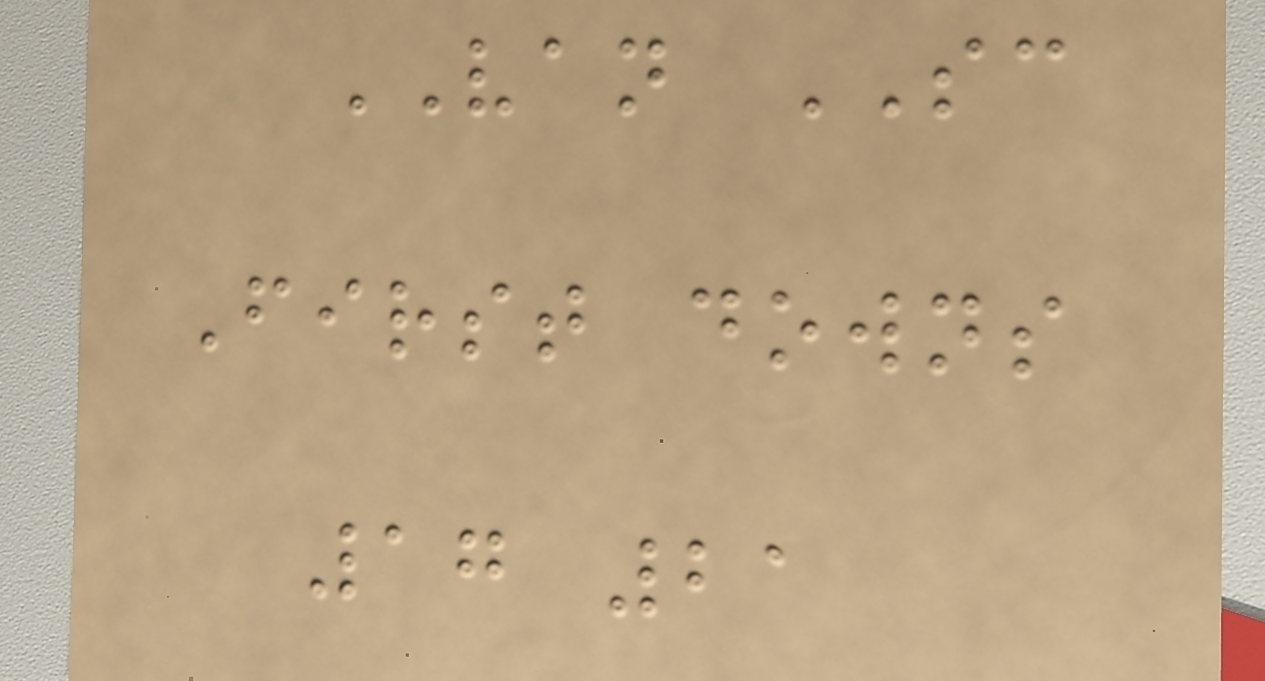VAN SC
First downs
17 21
